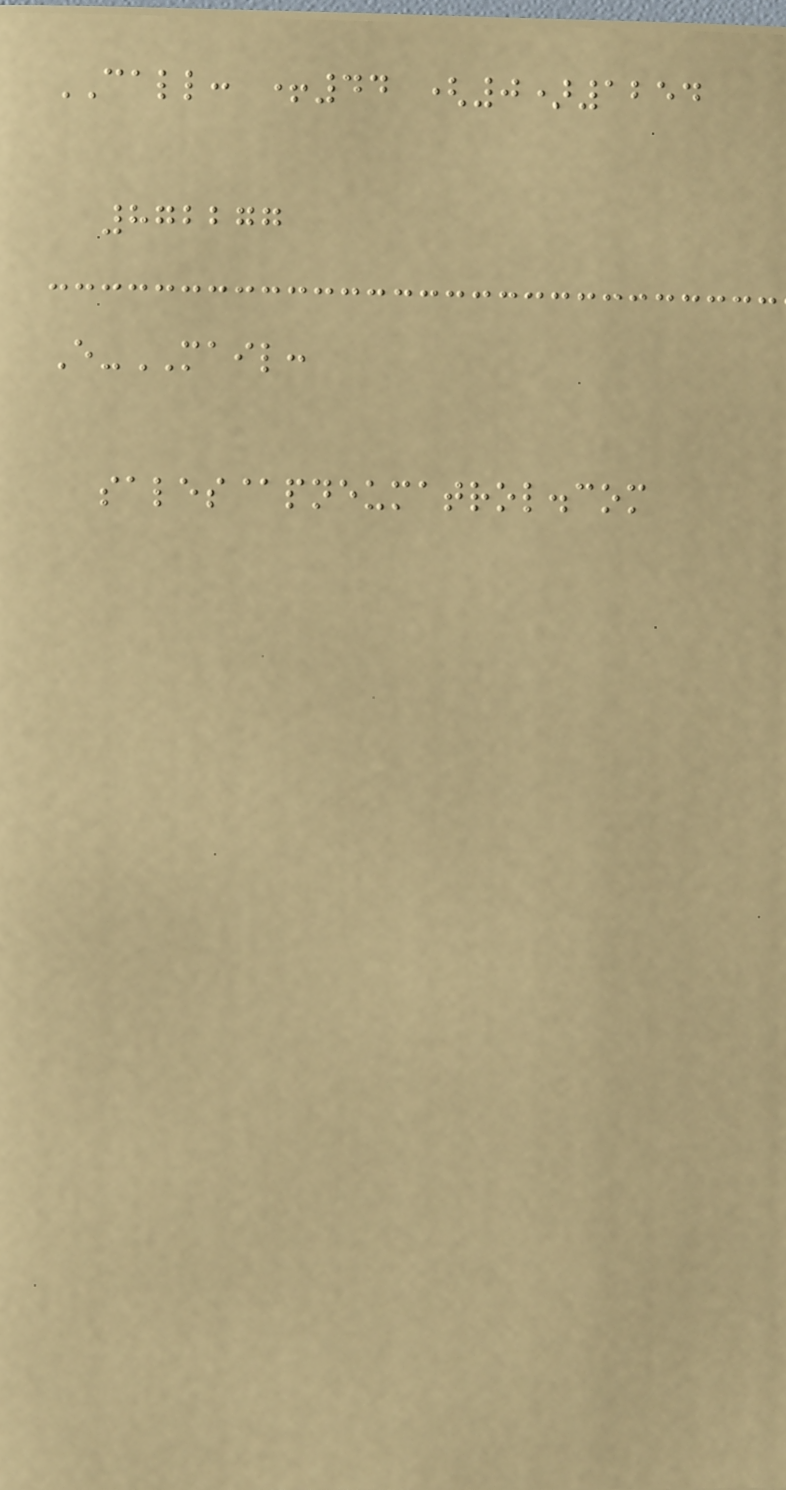CALL: +44 (0)1254
872277
E-MAIL:
sales@pneumatrol.com
